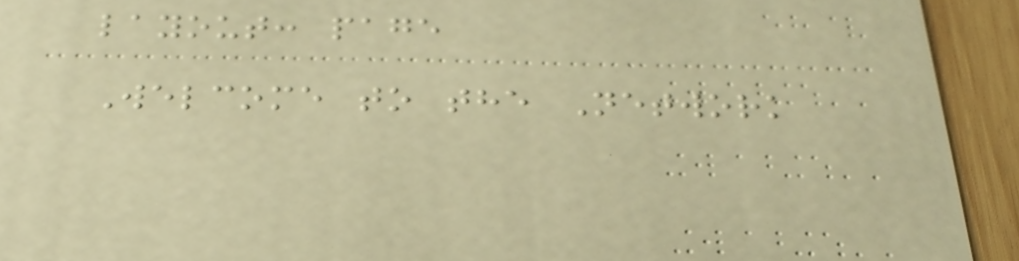layout: page
Welcome to the Network
